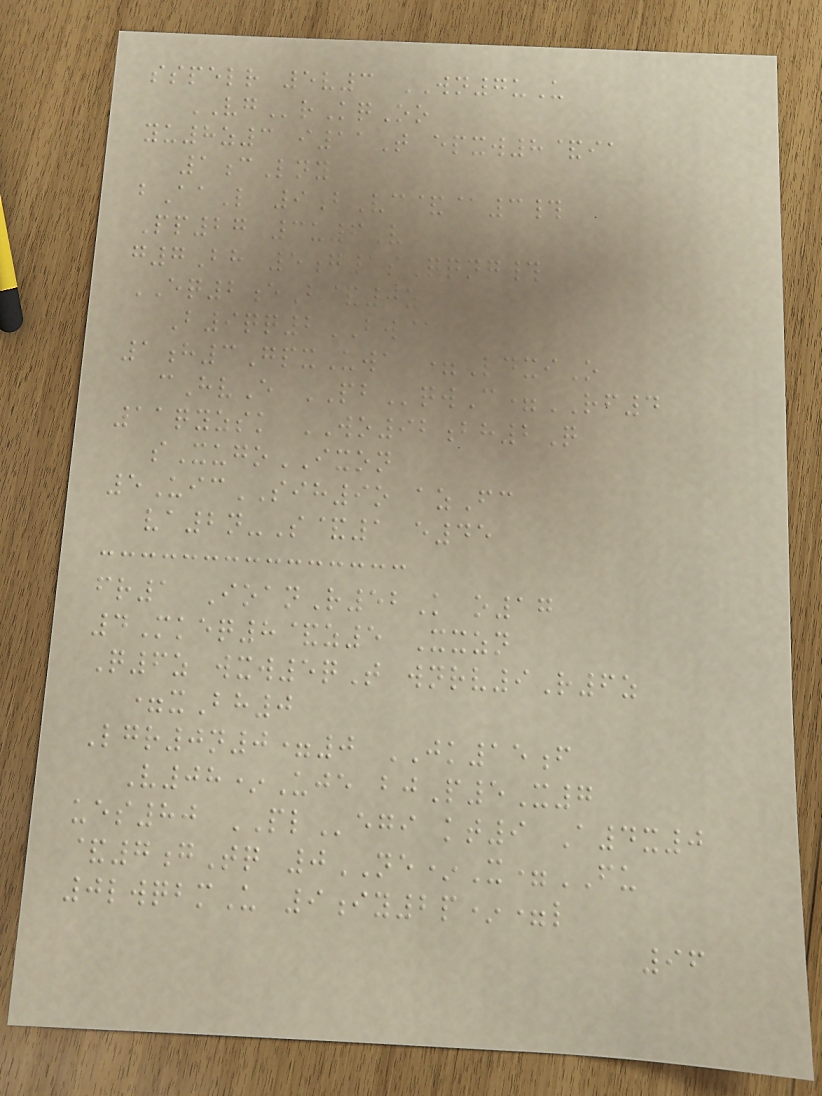sspelr 5v3 WN7uU
VGrKqOo
yu8z3 i11T epxw8&ia
1cLny
bAaL 9bVc&@3#
Pp27 3u6V
g7Bh 5g1sQqng#
EQ2eB&0z
B9qq2BW@
1h3GpxUwa =LdxiO
cHvE PBqwC=RF4
11qyzsk WO92bh2Q
sXugoIXON
5UicSIH9o azFc
va2n-S&1 e45
fr1 IoanR52K o17
4Mkeq8&z5 Xxzn
Q6z wxw5qT wnrv9R6z
=xBh0
Lgr0n0=0 JK15f
V08*Uje bjP5X7
ues80 PLegi kt9 A4x0
&7gTq 0NE*X=FU
0lwqbmU 9iy2p*=l
96
